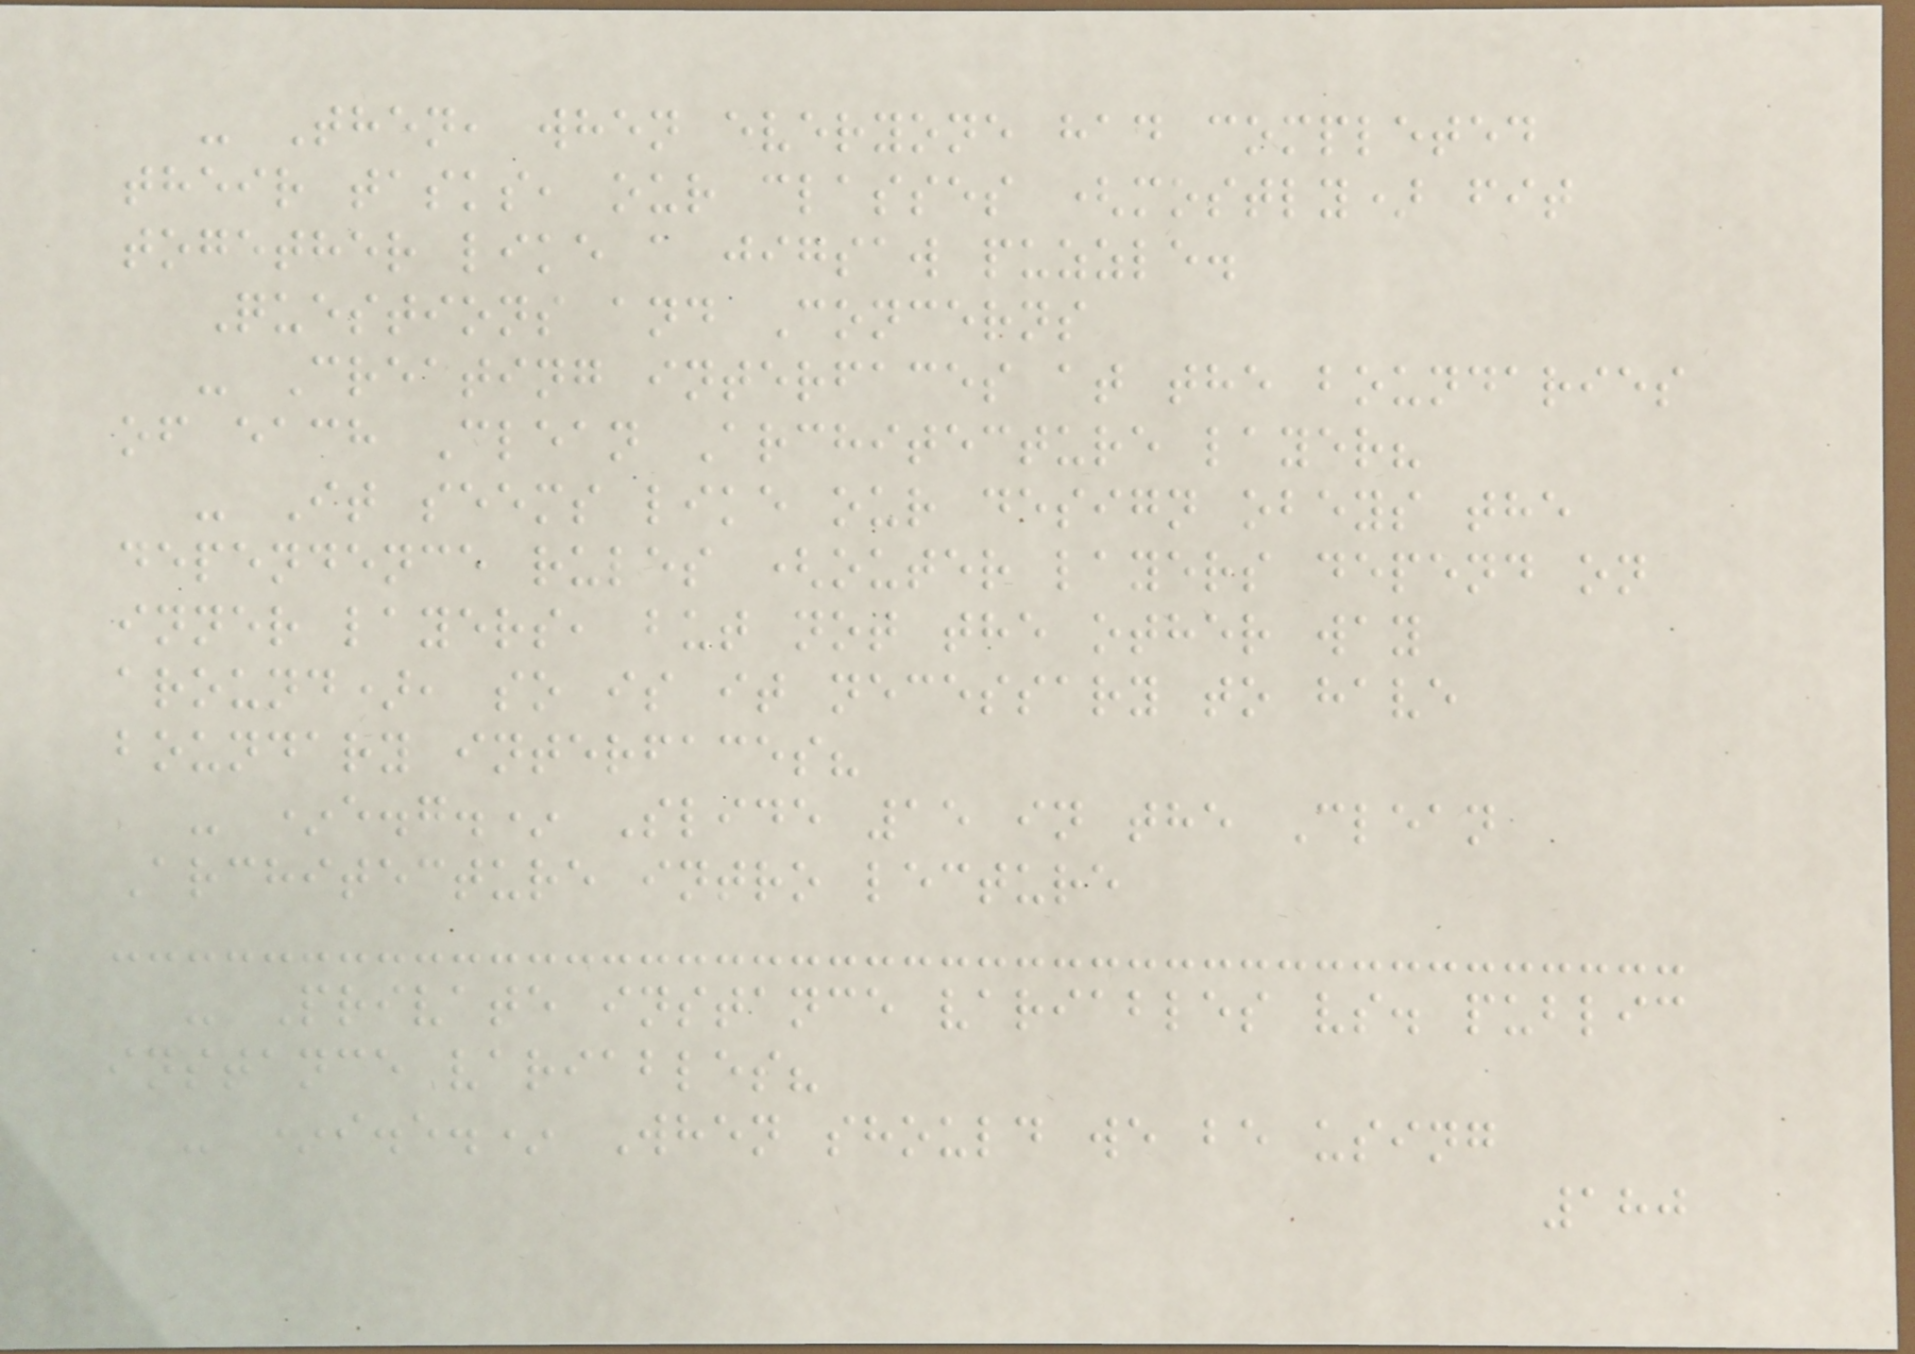- Then, when everyone had completed
their tasks, our classes (mostly) fit
together like a jigsaw puzzle.
Questions and Concerns
- Creating interfaces at the boundaries
of each Clean Architecture layer?
- It seems like our design obeys the
dependence rules (outer layers depend on
inner layers, but not the other way
around), so is it necessary to have
boundary interfaces?
- *e.g.* Slide 15 in the Clean
Architecture intro lecture
- Private instance variables vs. public
instance variables?
- *i.e.* When should we be using
180
